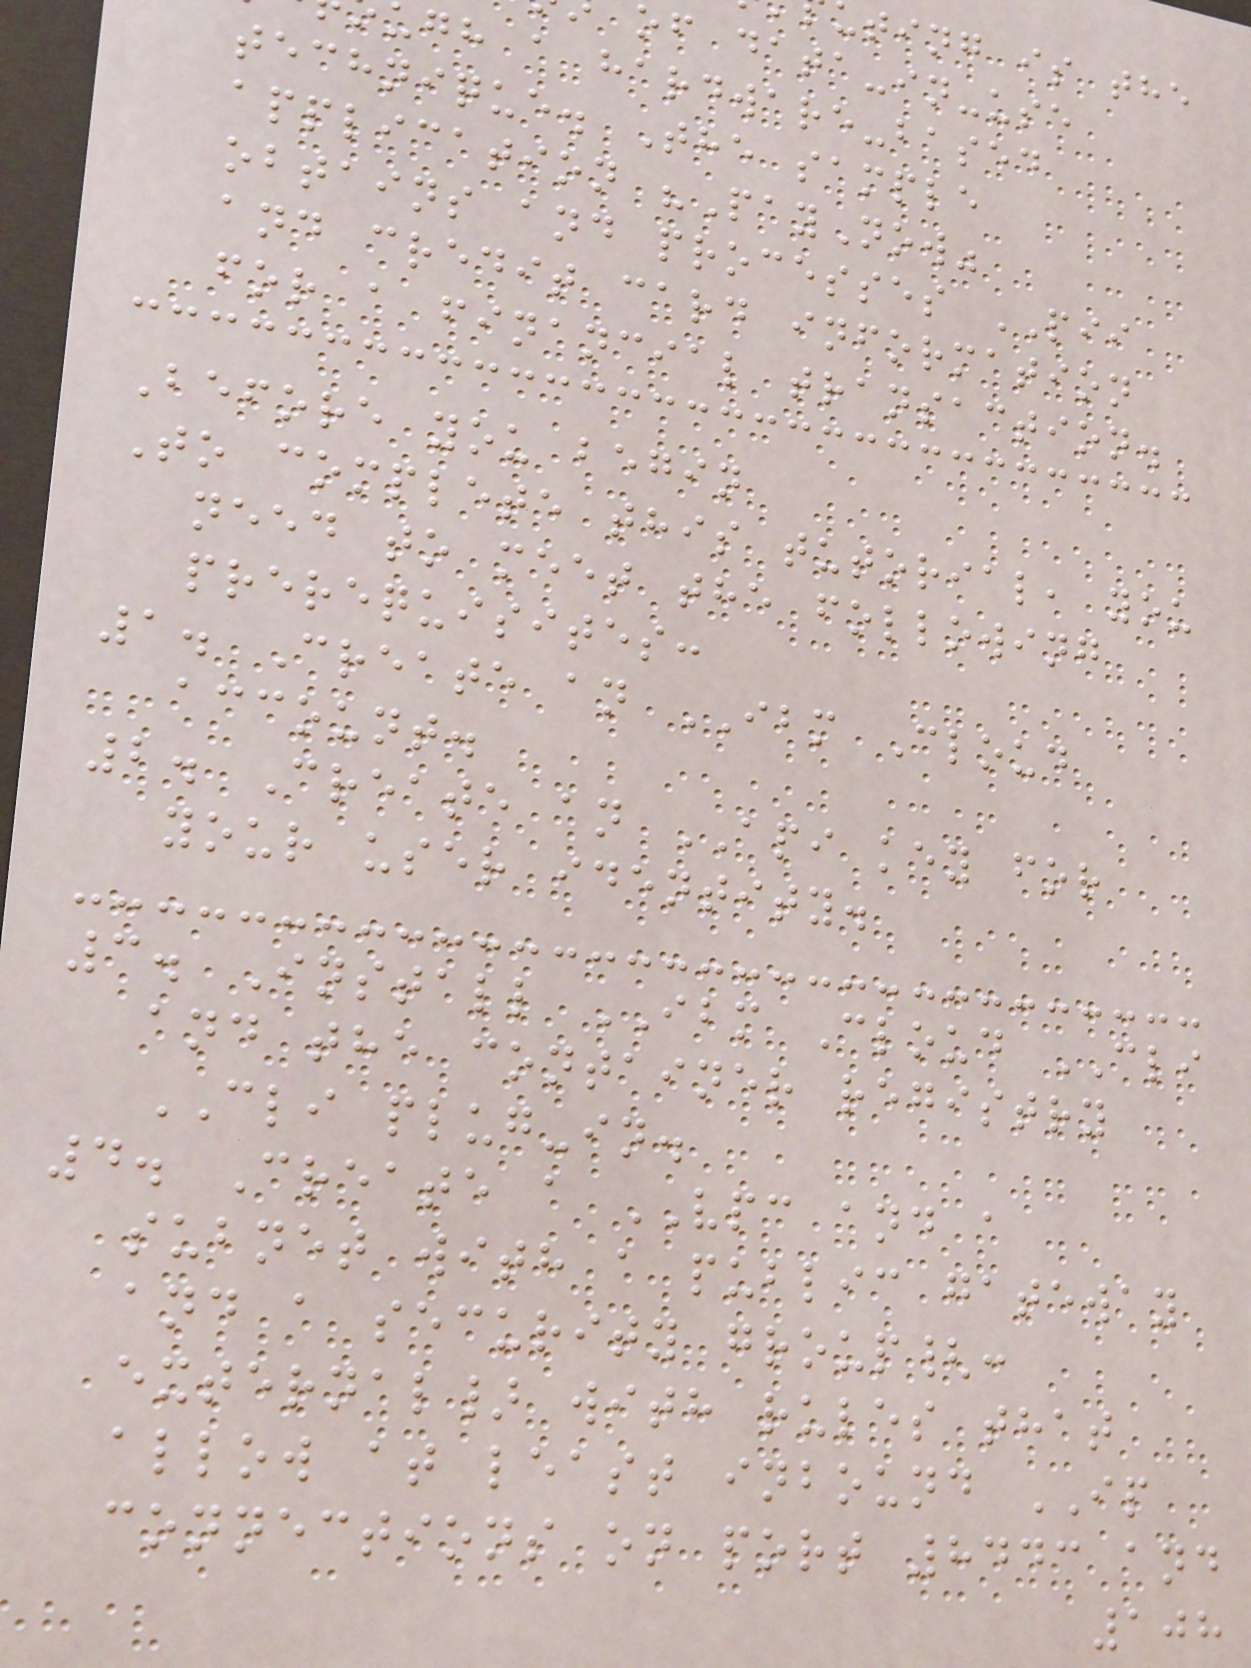ting is the
of data-in-use
gh a hardware-based
technique. The sample
application "PayNow"
obtains and processes PII
and credit card information
for a financial transaction.
Before you begin
To complete this tutorial, you
need to meet the following
prerequisites:
1. Create an IBM Cloud
account.
2. Create an API key for
your user identity.
3. Install IBM Cloud CLI
and the container registry
CLI plug-in.
4. Create a VPC and a
subnet with a public gateway
and a security group{:
external} with rules that
allow at least inbound IP
connections on port 8443 and
108
